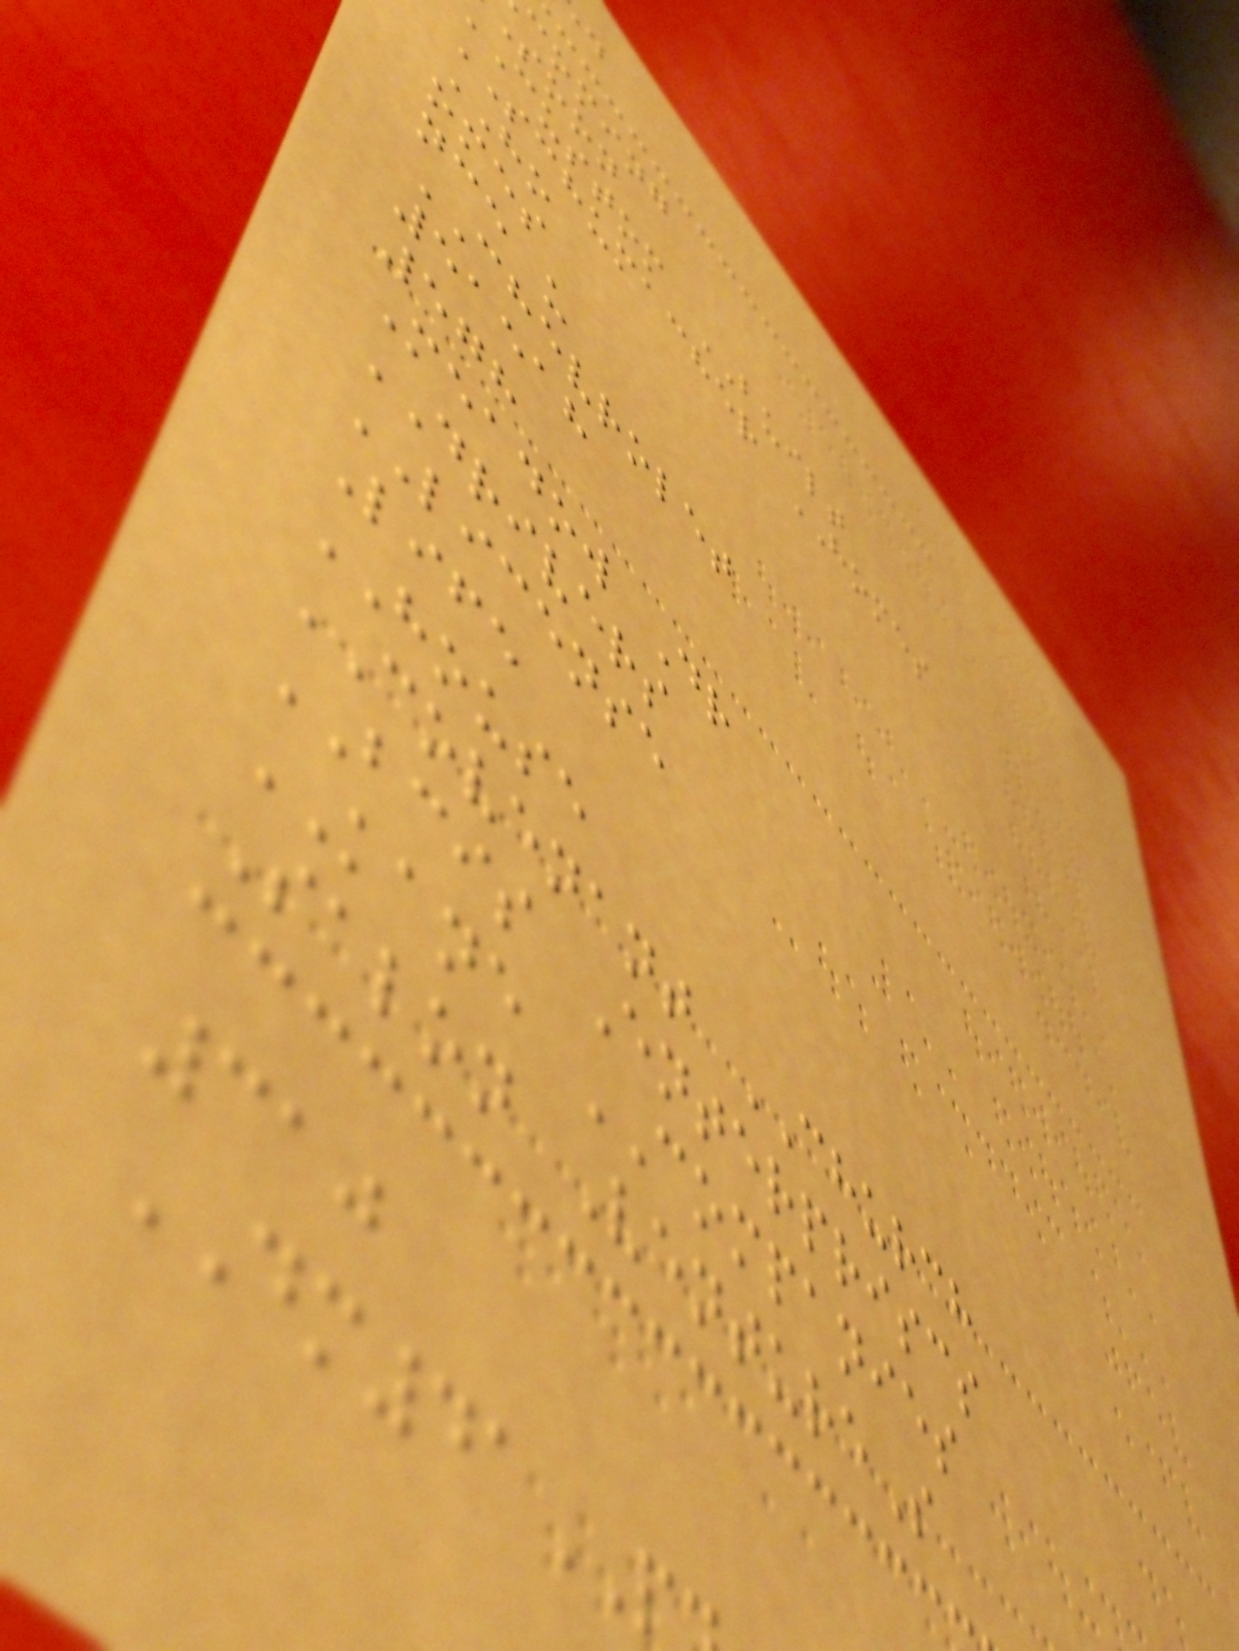coming
soon
custom BUILT
SCHUMACHER HOMES
HO
omes
nce u
CHEVROLET
51518
578
Meadow Dr
DRIVERS
LICENSE
Life
HOUSE
COVENANT CHURCH
BCIS Enterpriscs
KANE COMPANIES
Salon VentureS
310
DM41
